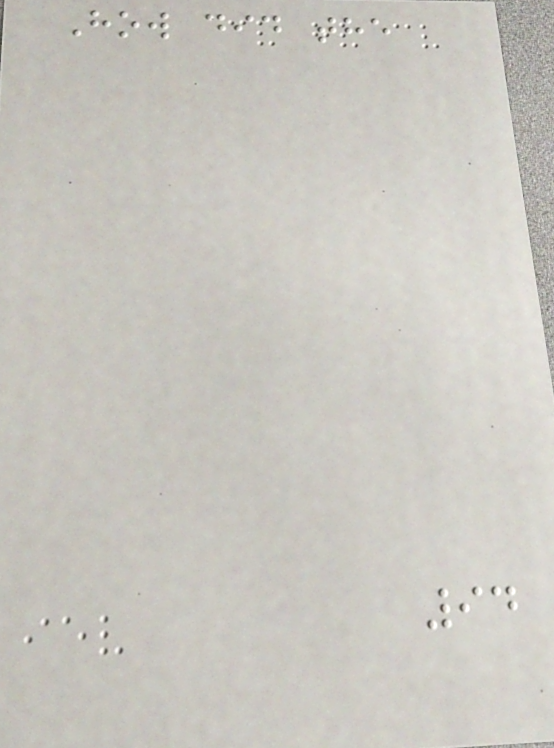How did the
94
